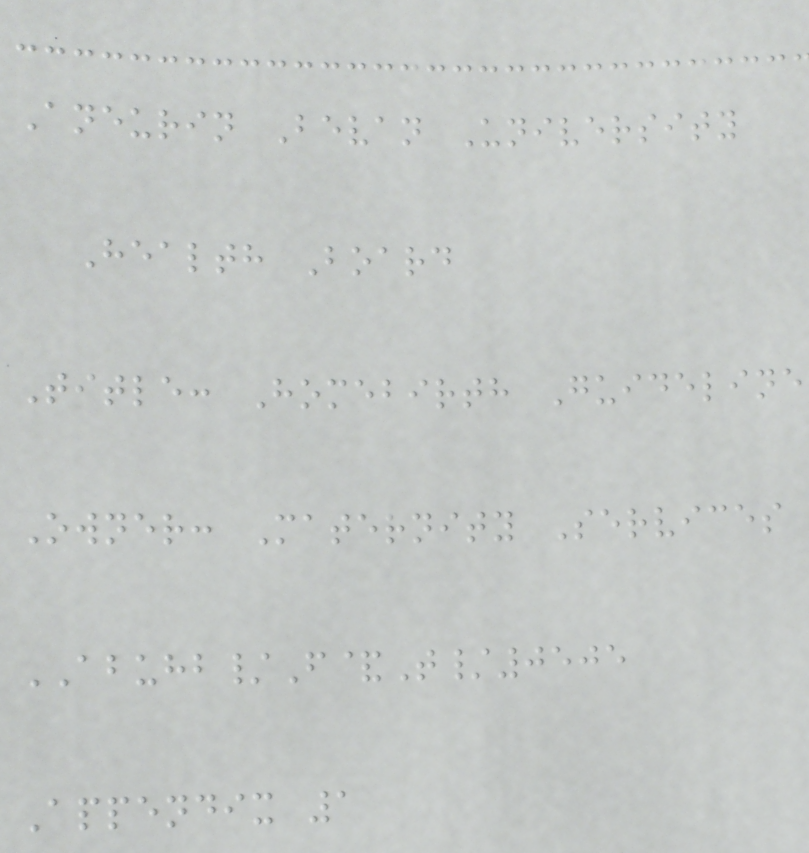Aneurin Bevan University
Health Board
Title: Homebirth Guideline
Owner: Maternity Services
ABUHB/F&T/0505
Appendix 1
